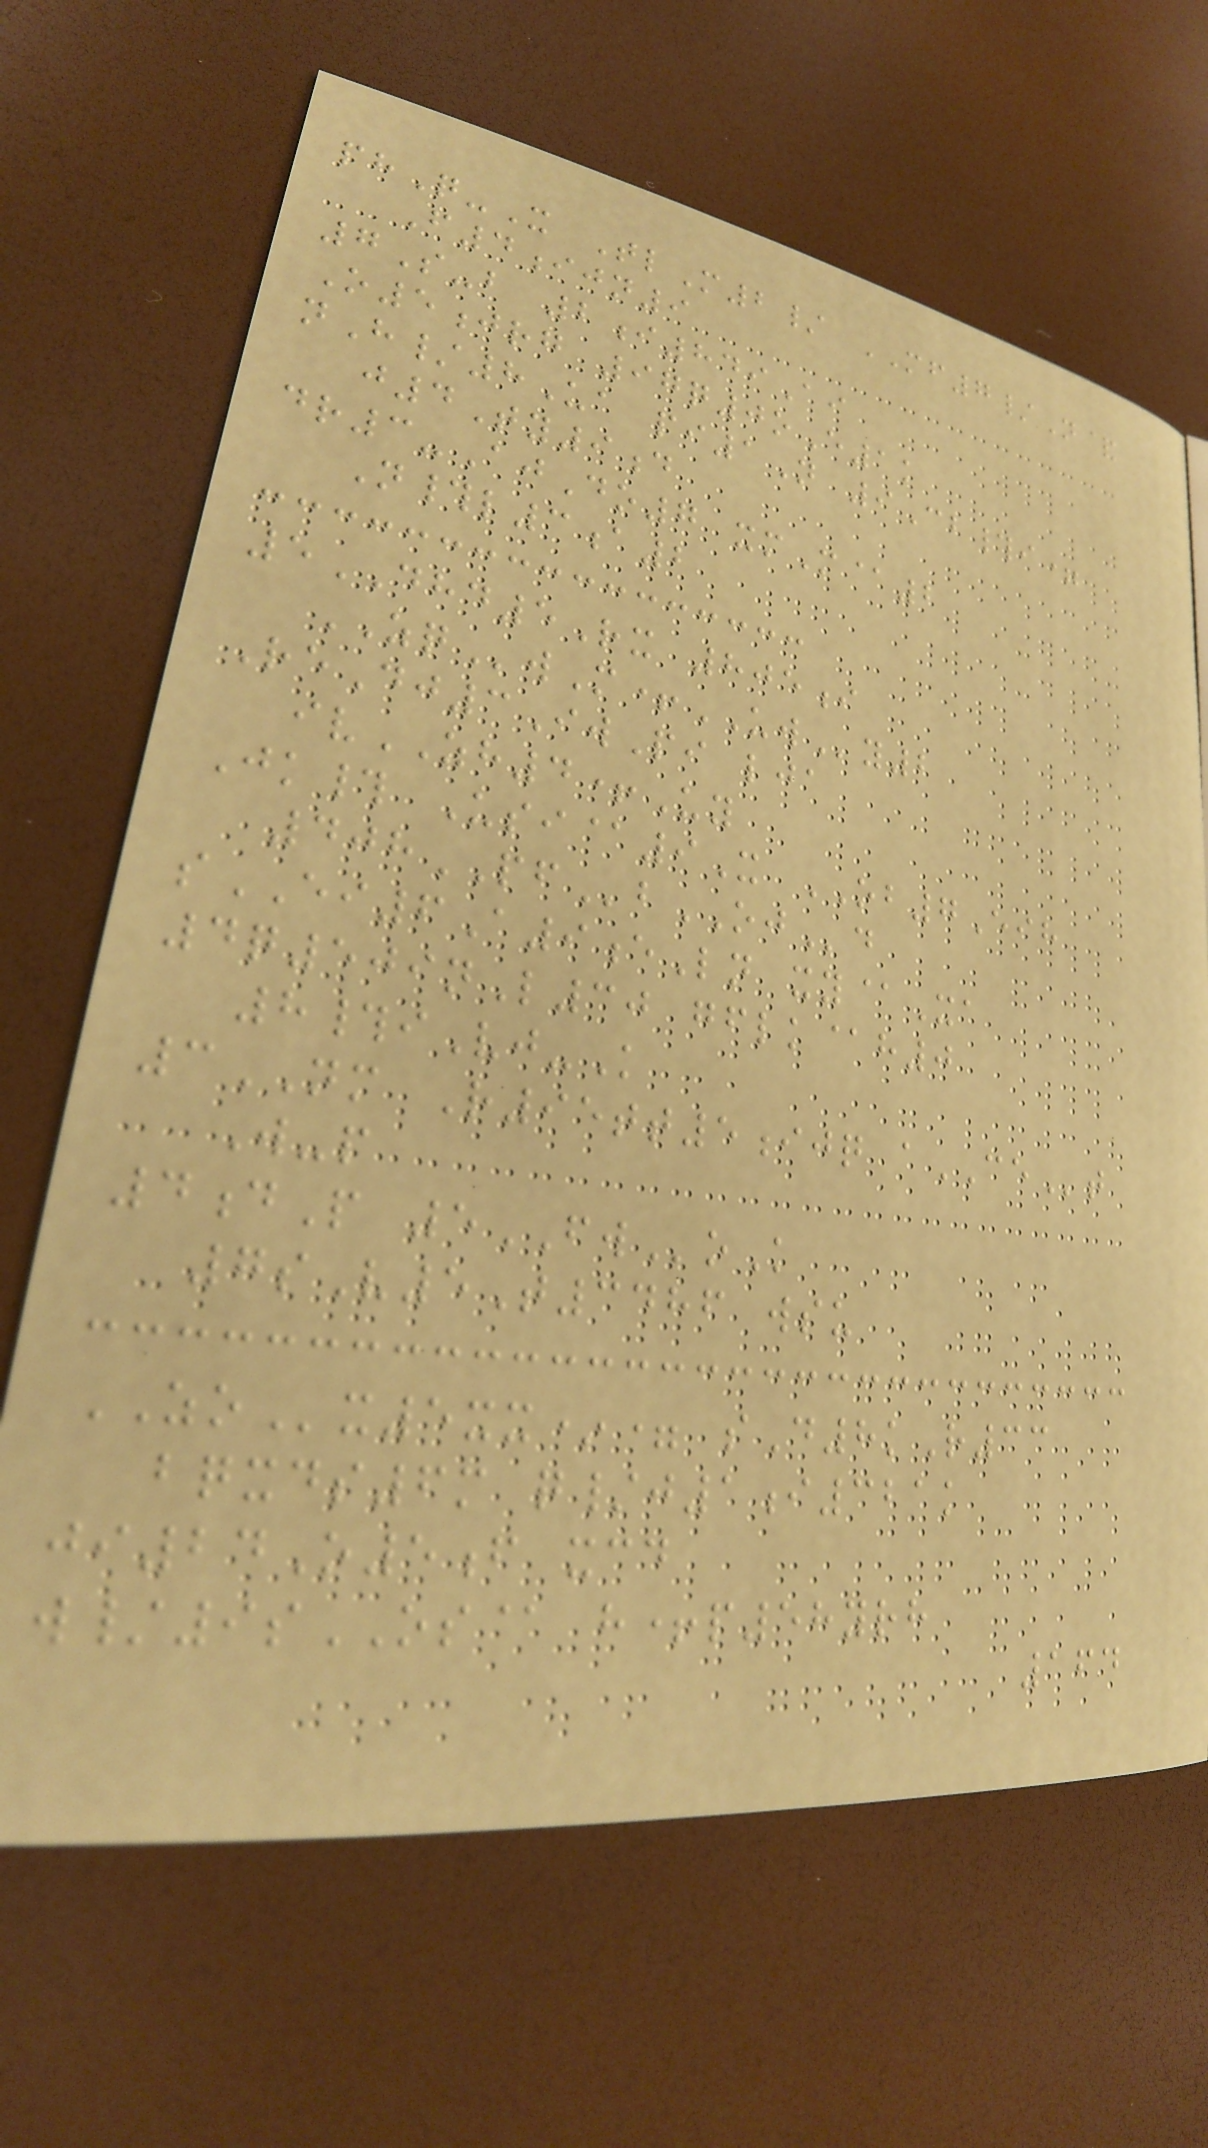phQ-X TlM2/ MF7/N&
F4ijn9
7S-b 2i849Ai
O5jrg 97q0oE1k
nH/8Ua pi1N 9Cb#i=
j4Ty9d
dr3-AjDo7 xmM@2
N#l3a2
5DHD5Rx 805i
ZQwM+UWy2
ReDj3IwPi lja
ivZH4+Uy
Jk# Usi@9X OB7Eih
408PFbOJd
sEI6A9eLn xy@Xa
4q509nL30 gflk@h0
8#iVj-K
3NM R95tt5ijq aCEt
W-p
4dP 5FWoK
7sV5T3486 wsu
ZOx5xx*= sD8kR33
bqxds6m q/j1i321k
ji24O5f xcd
w/9sOS@ h+p58yrh
164
